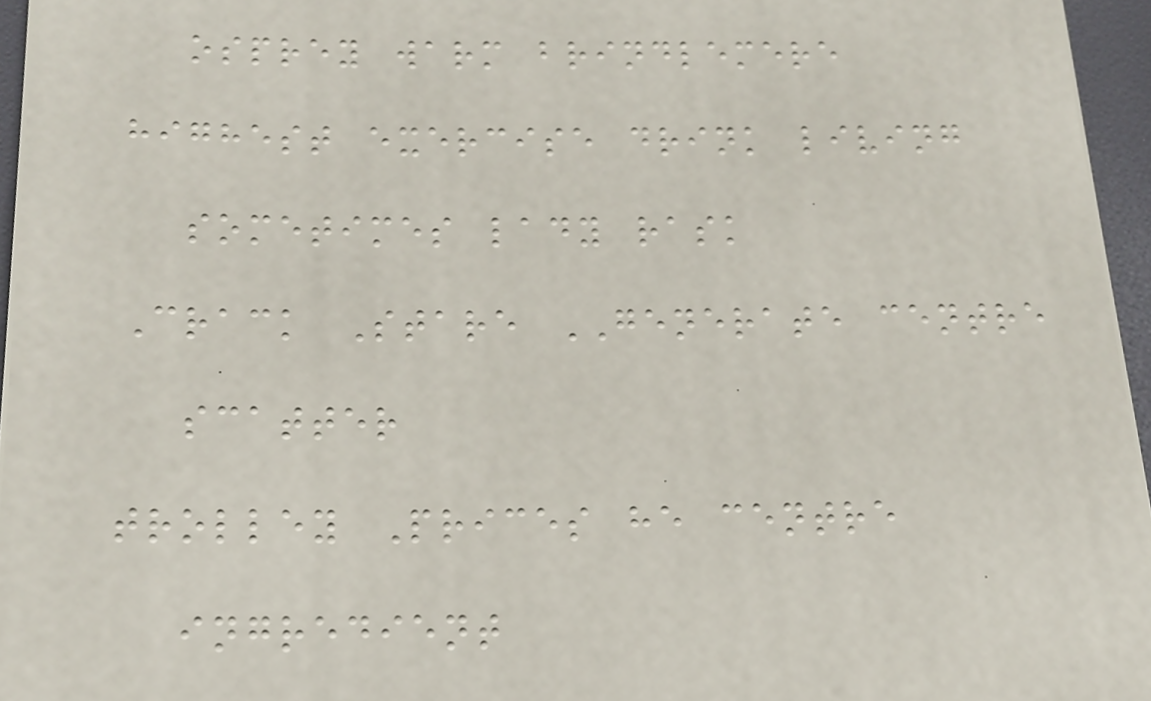osprey warm brindlemere
highest exercise drink living
sometimes lady rask
Crack Stare GENERATE centre
scatter
trolley Prices he centre
ingredient
